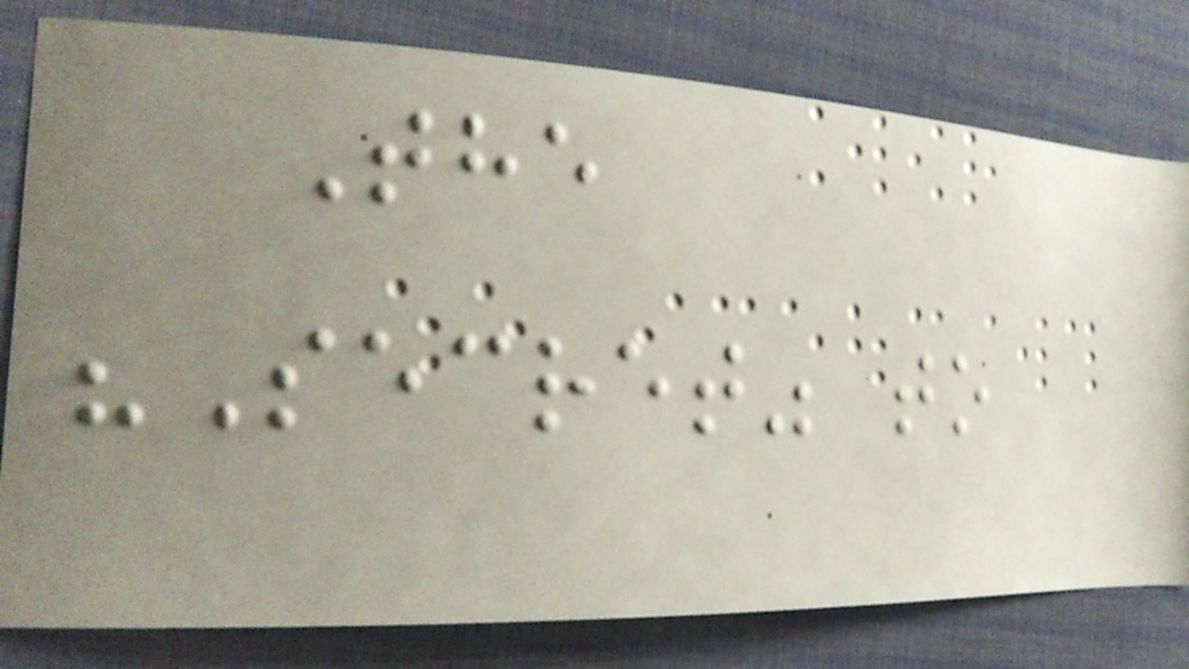The
"Secret" to
